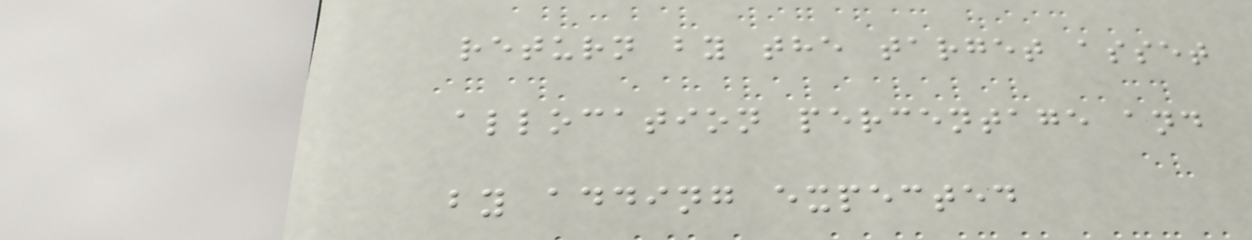return by the target asset
allocation percentage and
by adding expected
